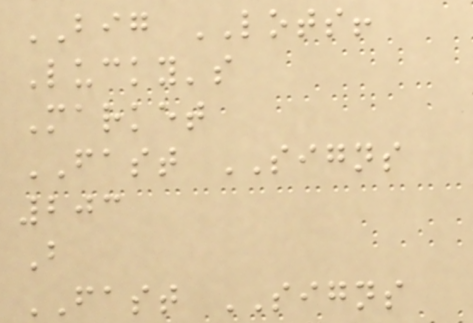BIG LOTS!
Lucky's
Market
FAST SIGNS
203
B
FAST SIGNS
